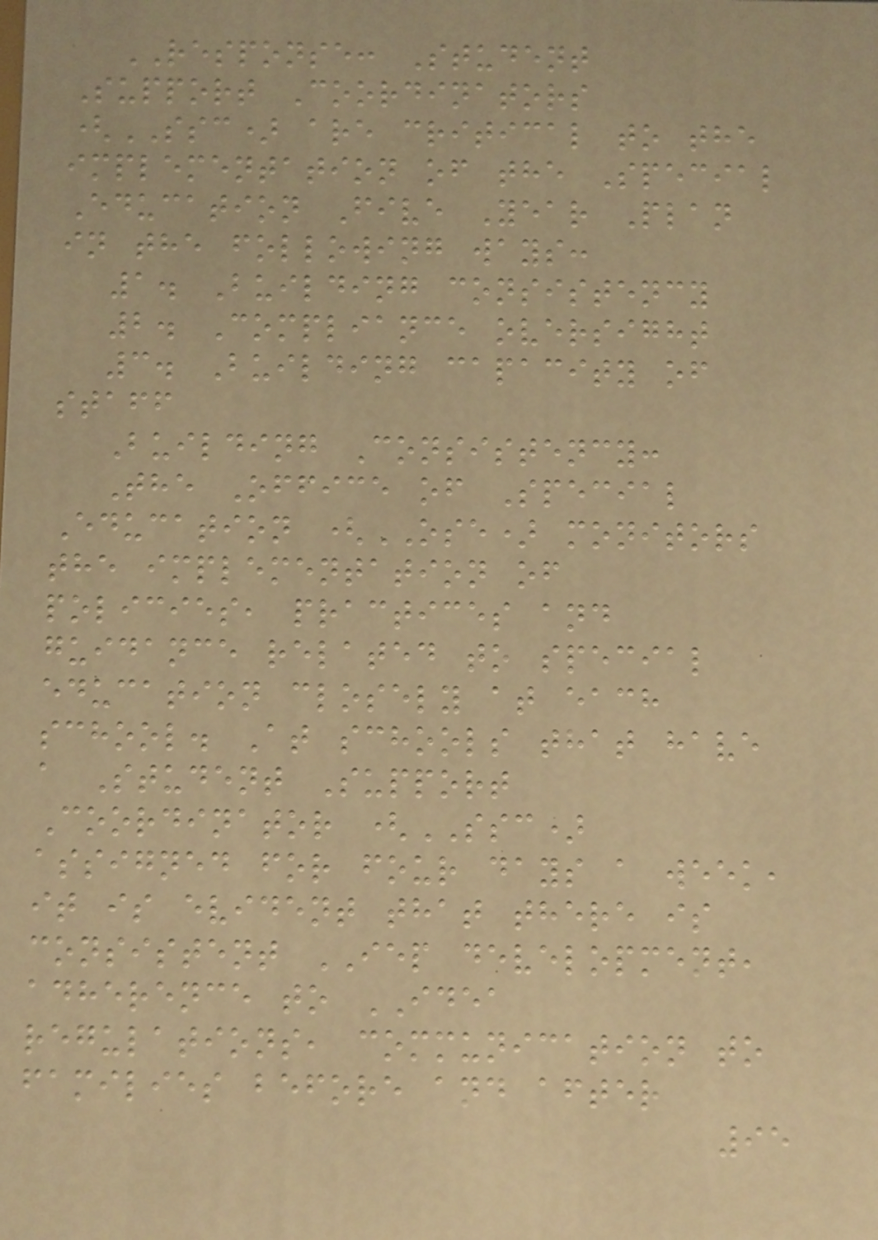RESPONSE: Student
Support Coordinators
(SSC) are critical to the
implementation of the Special
Education Five Year Plan
in the following ways:
1. Building consistency
2. Compliance oversight
3. Building capacity of
staff
Building Consistency:
The Office of Special
Education (OSE) monitors
the implementation of
policies, practices and
guidance related to special
education closely at each
school. At schools that have
a Student Support
Coordinator (SSC)
assigned for four days a week,
it is evident that there is
consistent IEP development,
adherence to IDEA
regulations, communication to
families before and after
95
